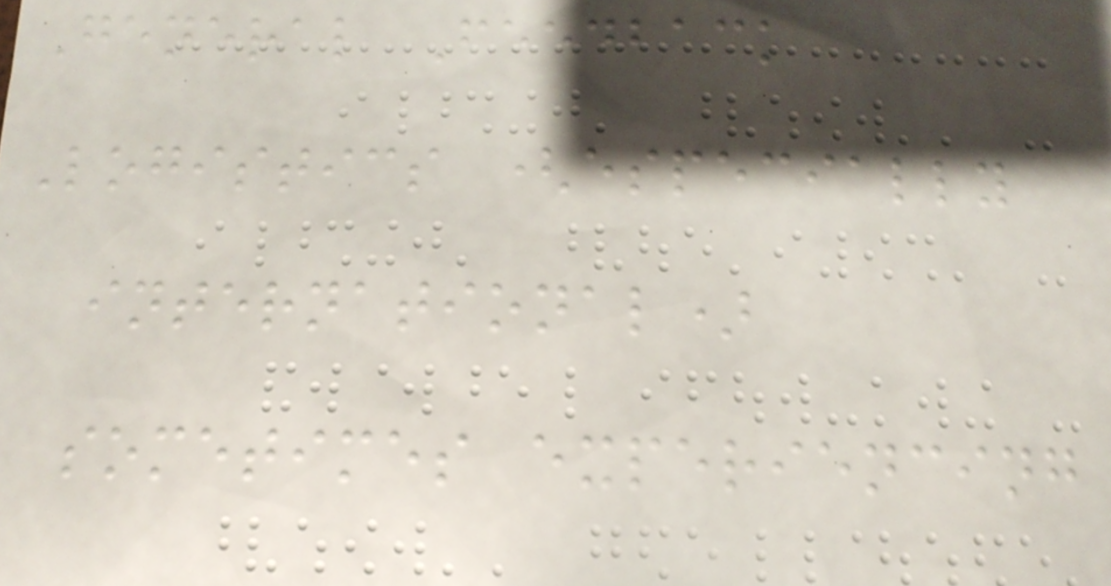General Feedback
Logistics (especially
international)
sometimes experiencing
